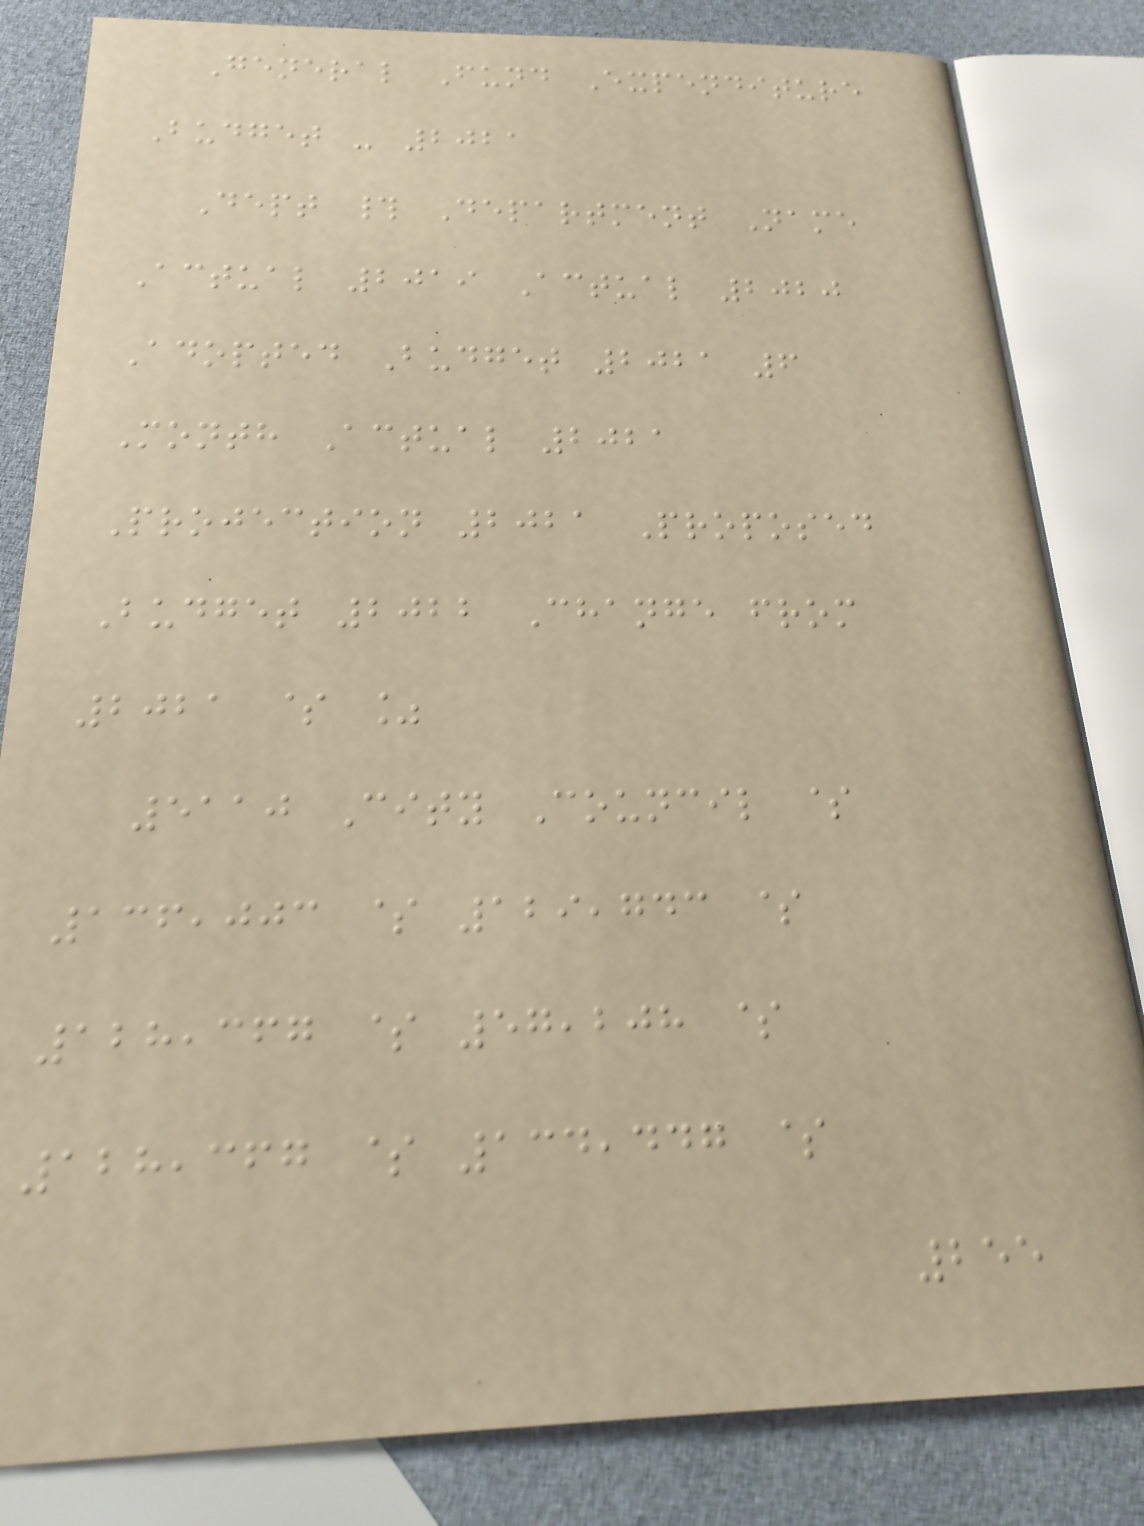General Fund Expenditure
Budget - 2021
Dept # Department Name
Actual 2019 Actual 2020
Adopted Budget 2021 6
Month Actual 2021
Projection 2021 Proposed
Budget 2022 Change from
2021 $ %
5110 City Council $
136,003 $ 129,743 $
128,367 $ 57,208 $
128,367 $ 134,447 $
255
